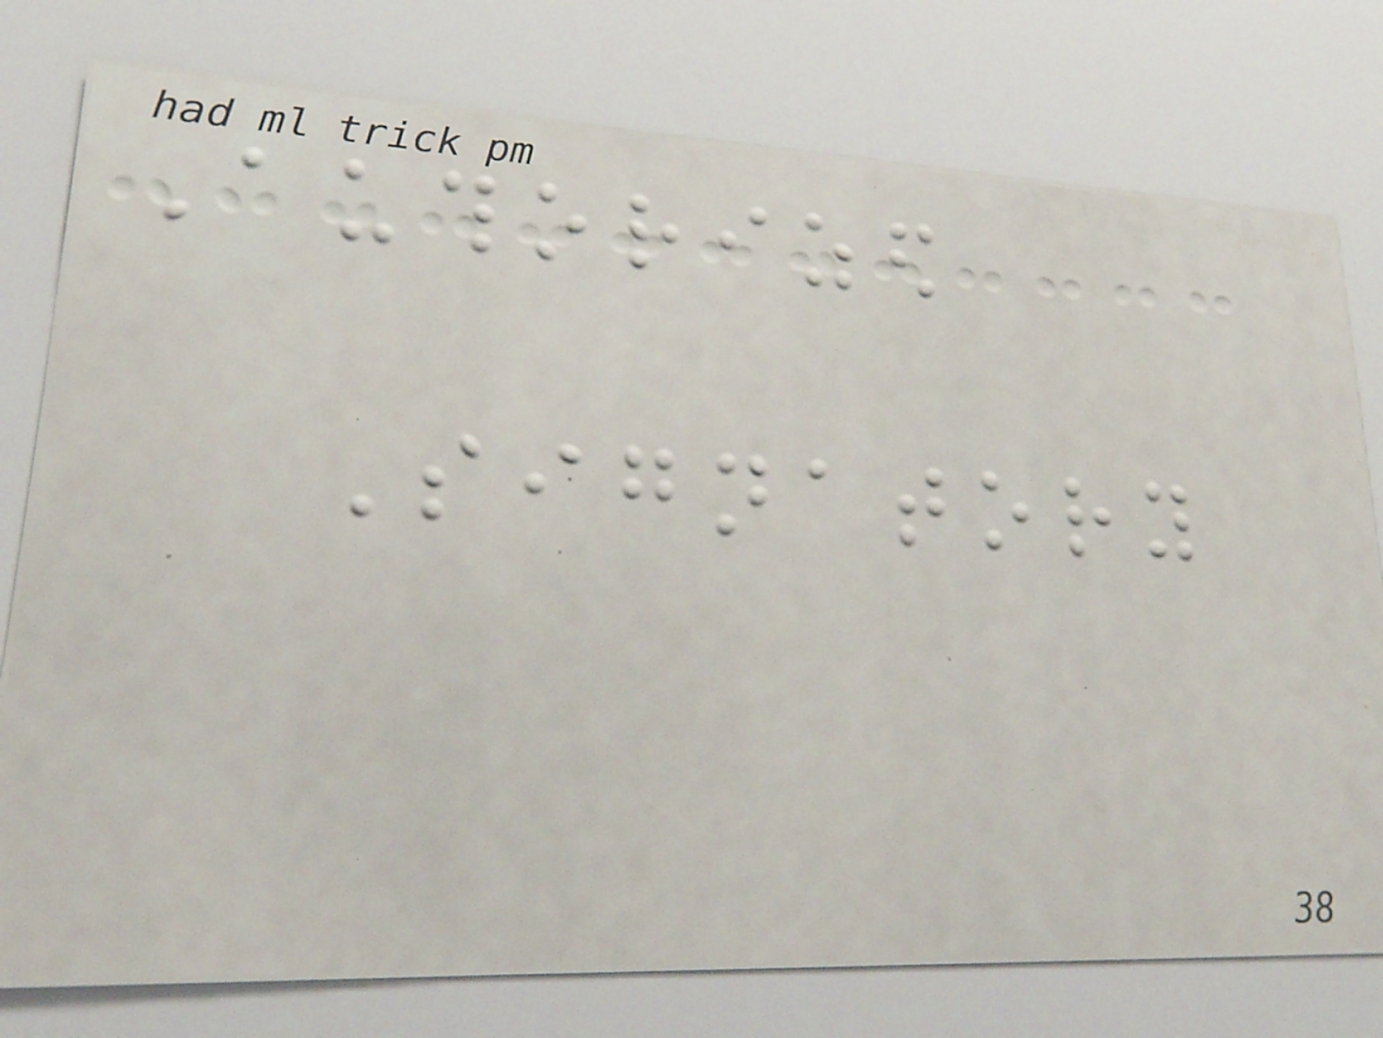Authorized
Signatory
